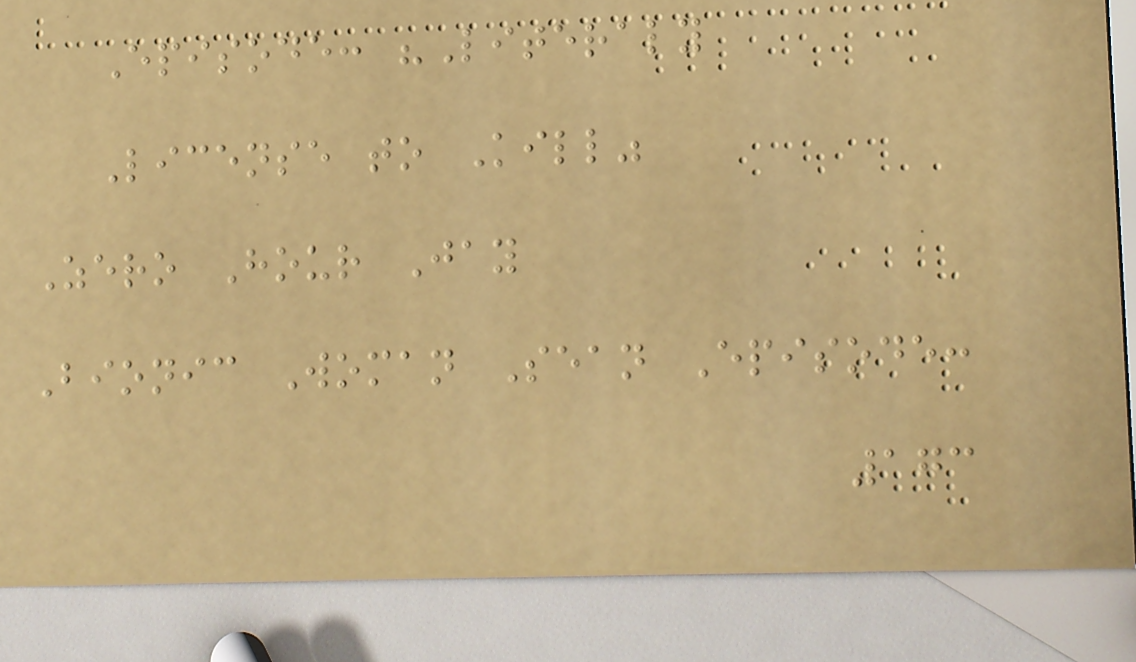Episode: "Literaly
License to Kill"
Zero Hour Jay
Bionic Woman Sean Episode:
173
